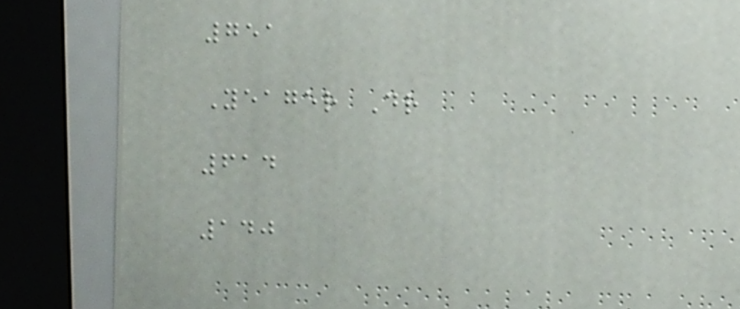751
Yeager Dr
614
140
